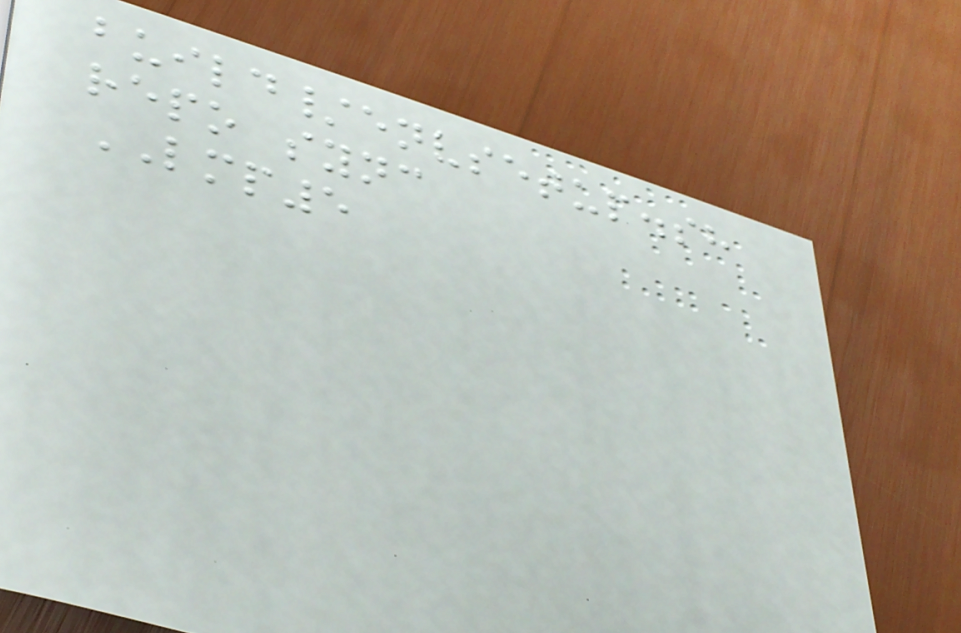build/envsetup.sh
repo sync
LMP5
